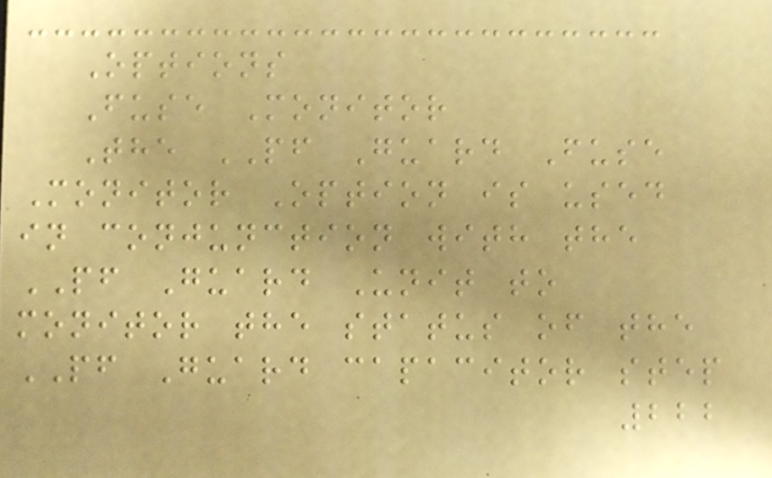Options
Fuse Monitor
The PF Guard Fuse
Monitor Option is used
in conjunction with the
PF Guard Unit to
monitor the status of the
PF Guard capacitor step
222
